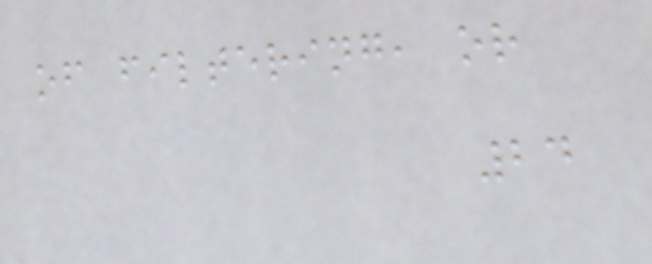of filtering, or
24
